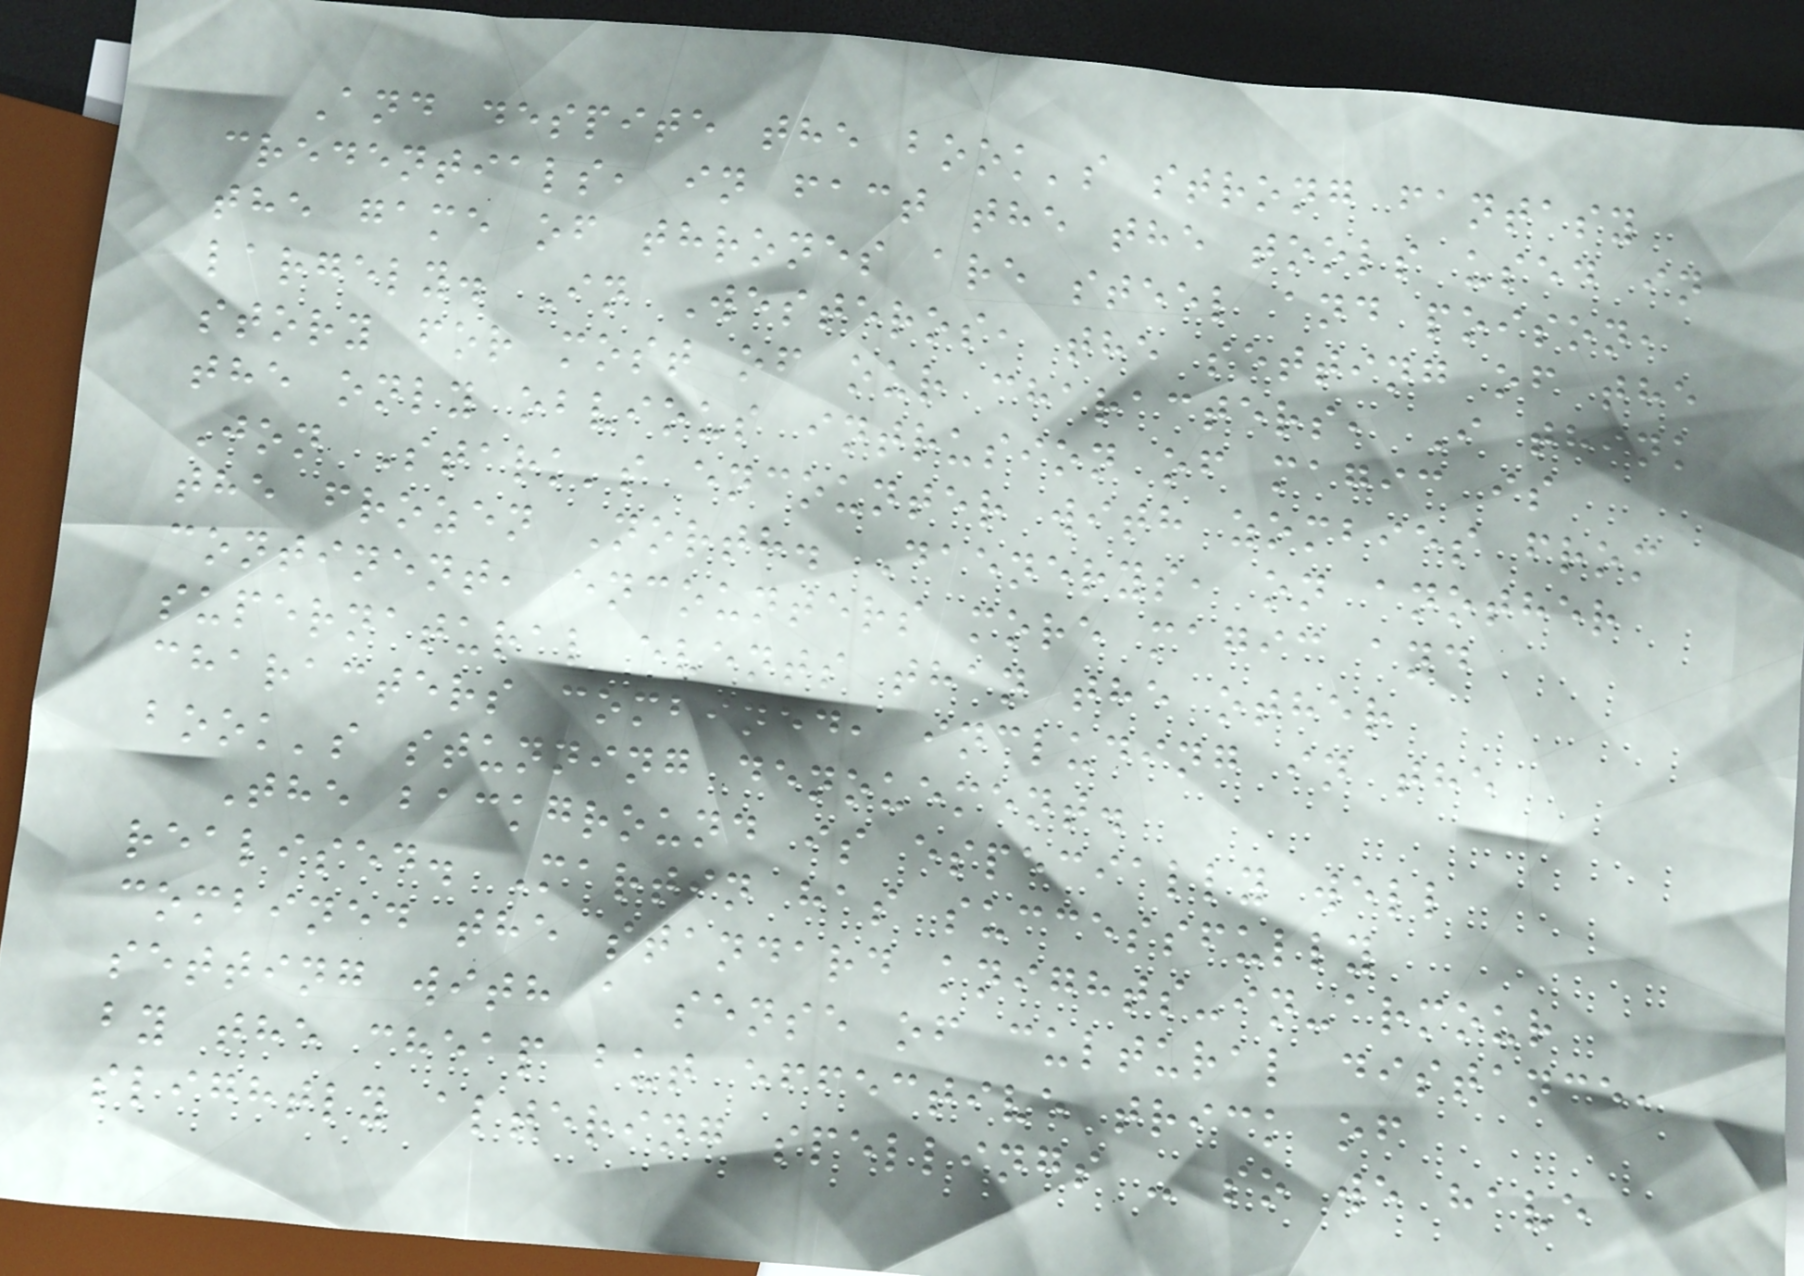And despite the book's strong fantasy
credentials, in fact the the tools used in
the game of thrones are steel and poison,
largely. In Westeros, the setting of the
story for most of our characters, I think
the only obvious intrusion of magic is
Jon Stark's encounter with zombies from
the frozen North. Daenerys, on another
continent, encounters more magic and
supernatural events than the other
characters combined, including in the
book's stunning denouement.
The background is especially well
realised. Martin has successfully
combined the standard knights-in-armour
setting with a sense of cultural distance,
by the cheap but effective trick of
slightly altering spellings - so we have
